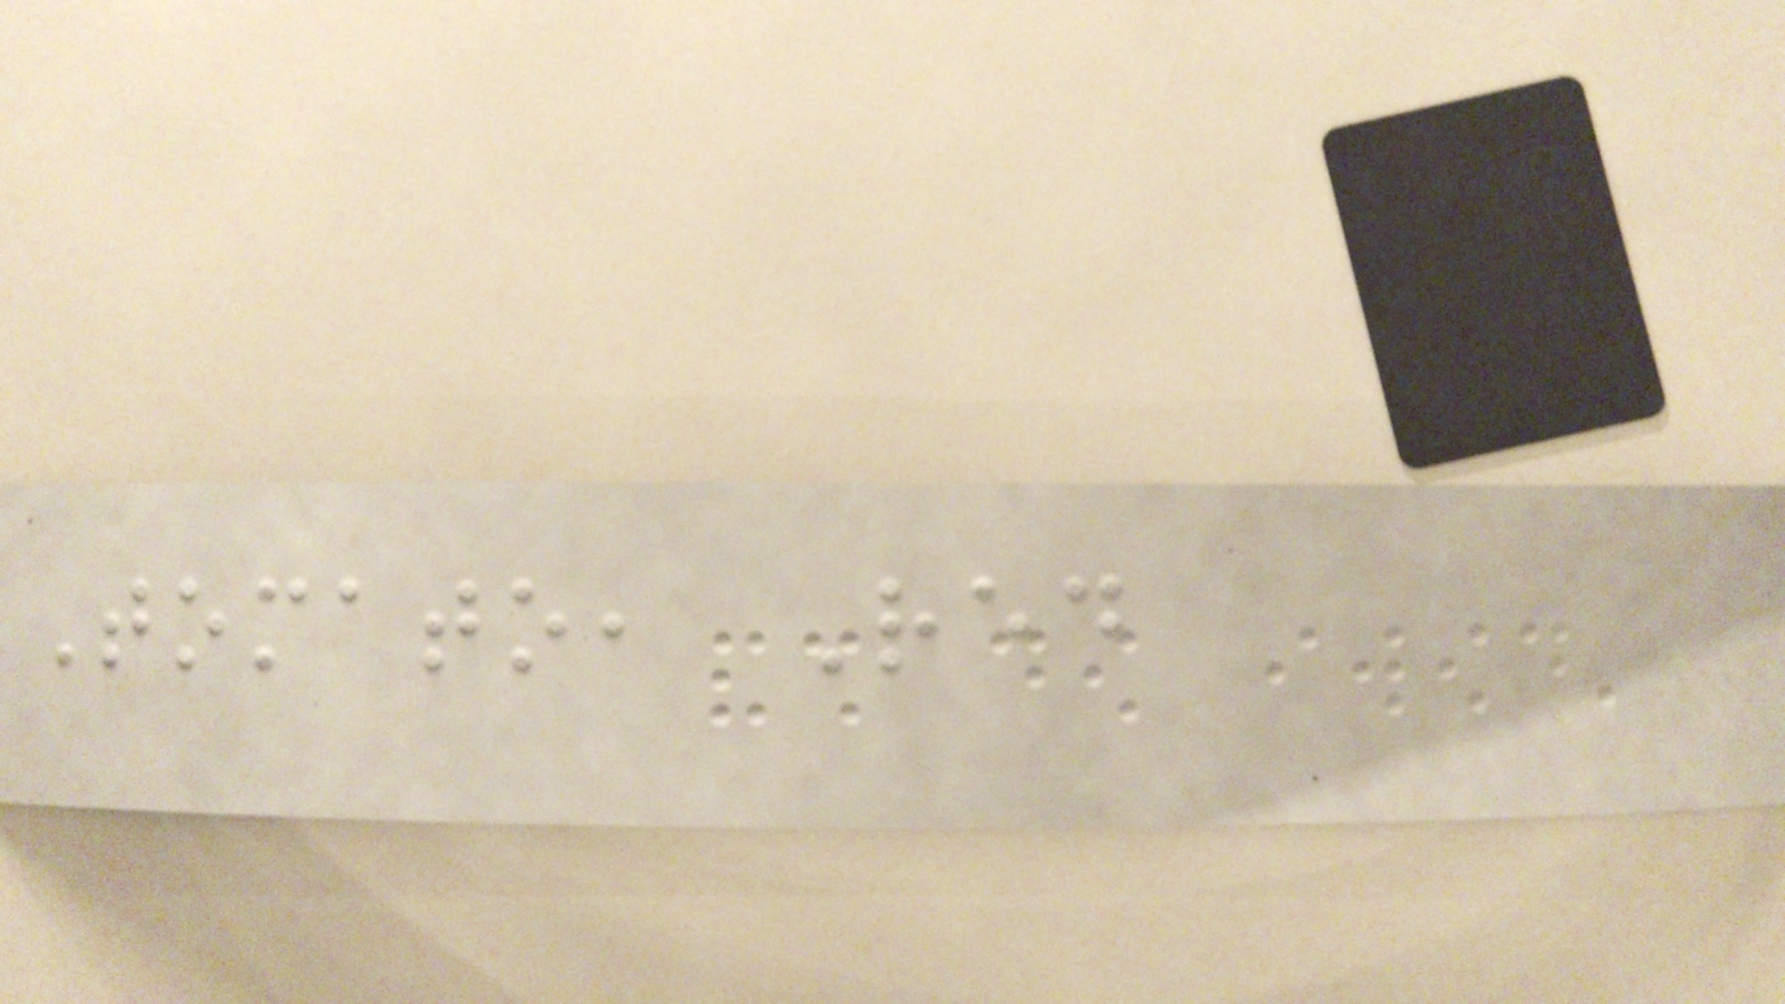Tomato, Red
